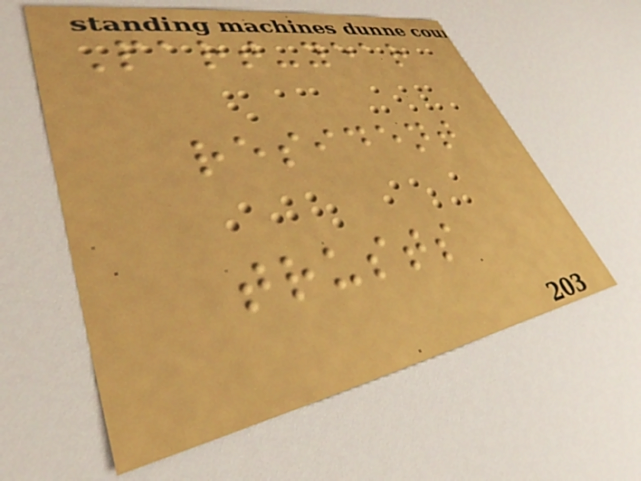Part-year
resident
trusts
